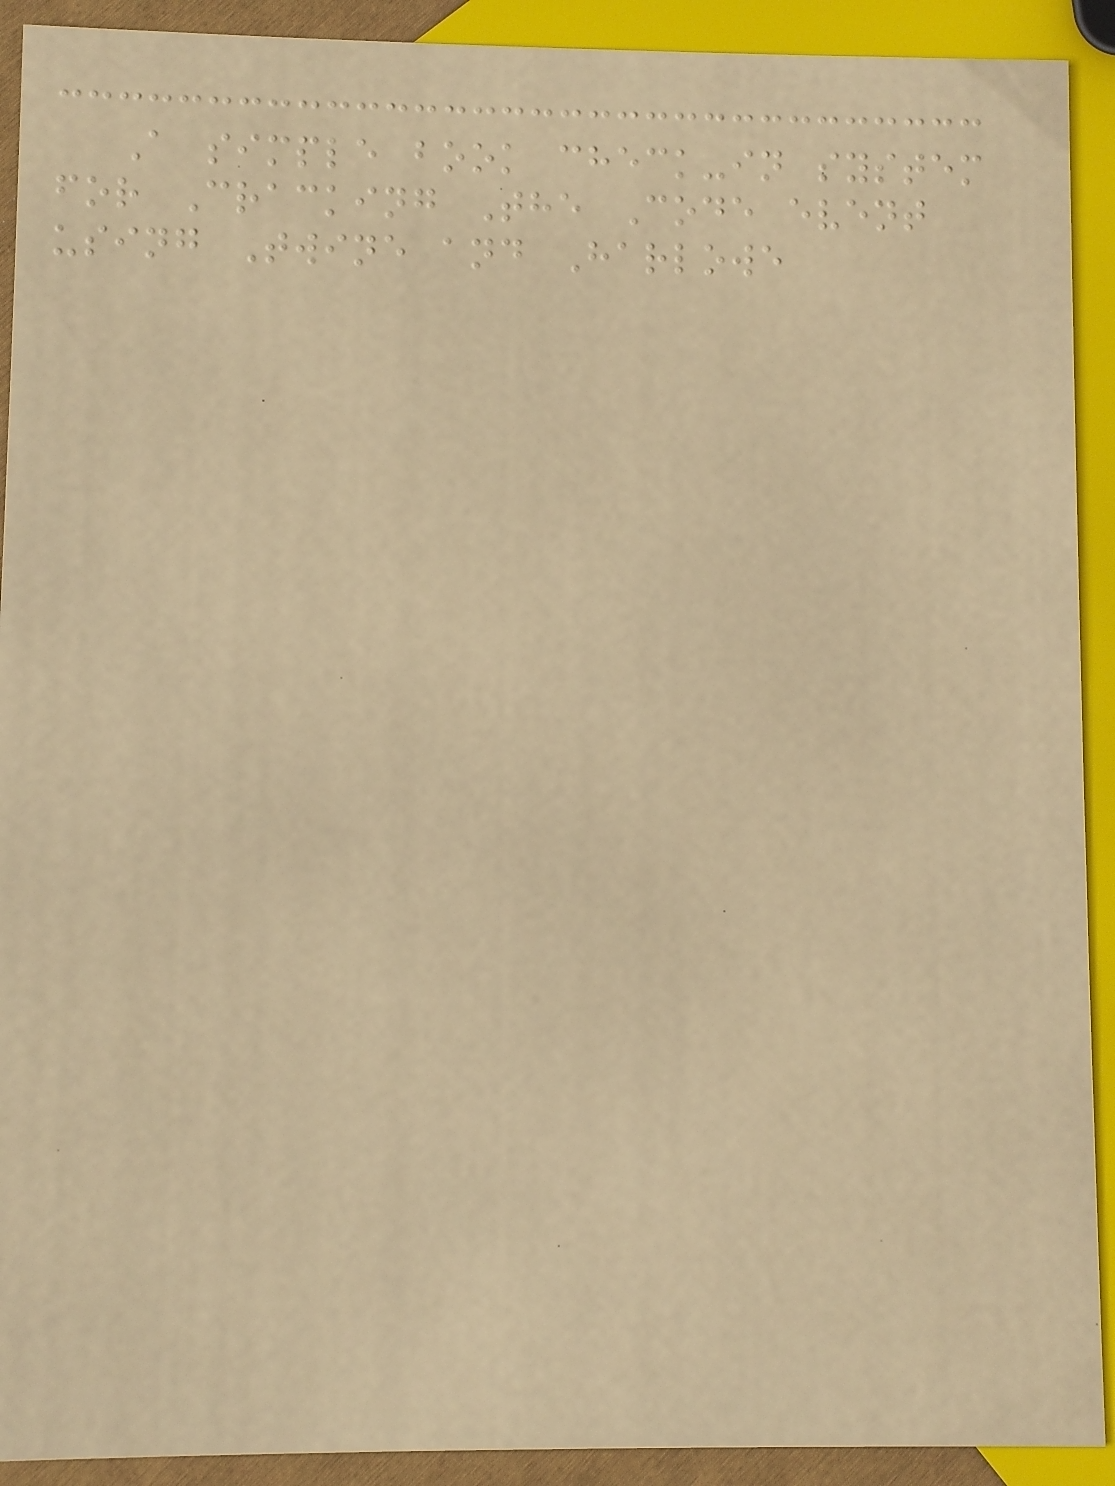A simple book check-in system
for Cracking The Code event
using Twine and Harlowe
